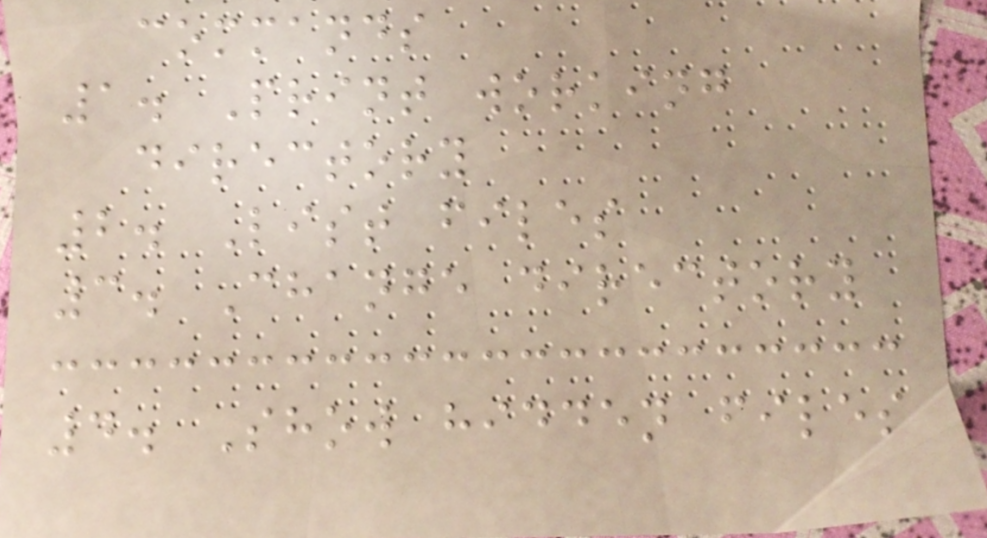commands
1. Print working
directory
2. List files
3. Change directory
4. Show hidden files
